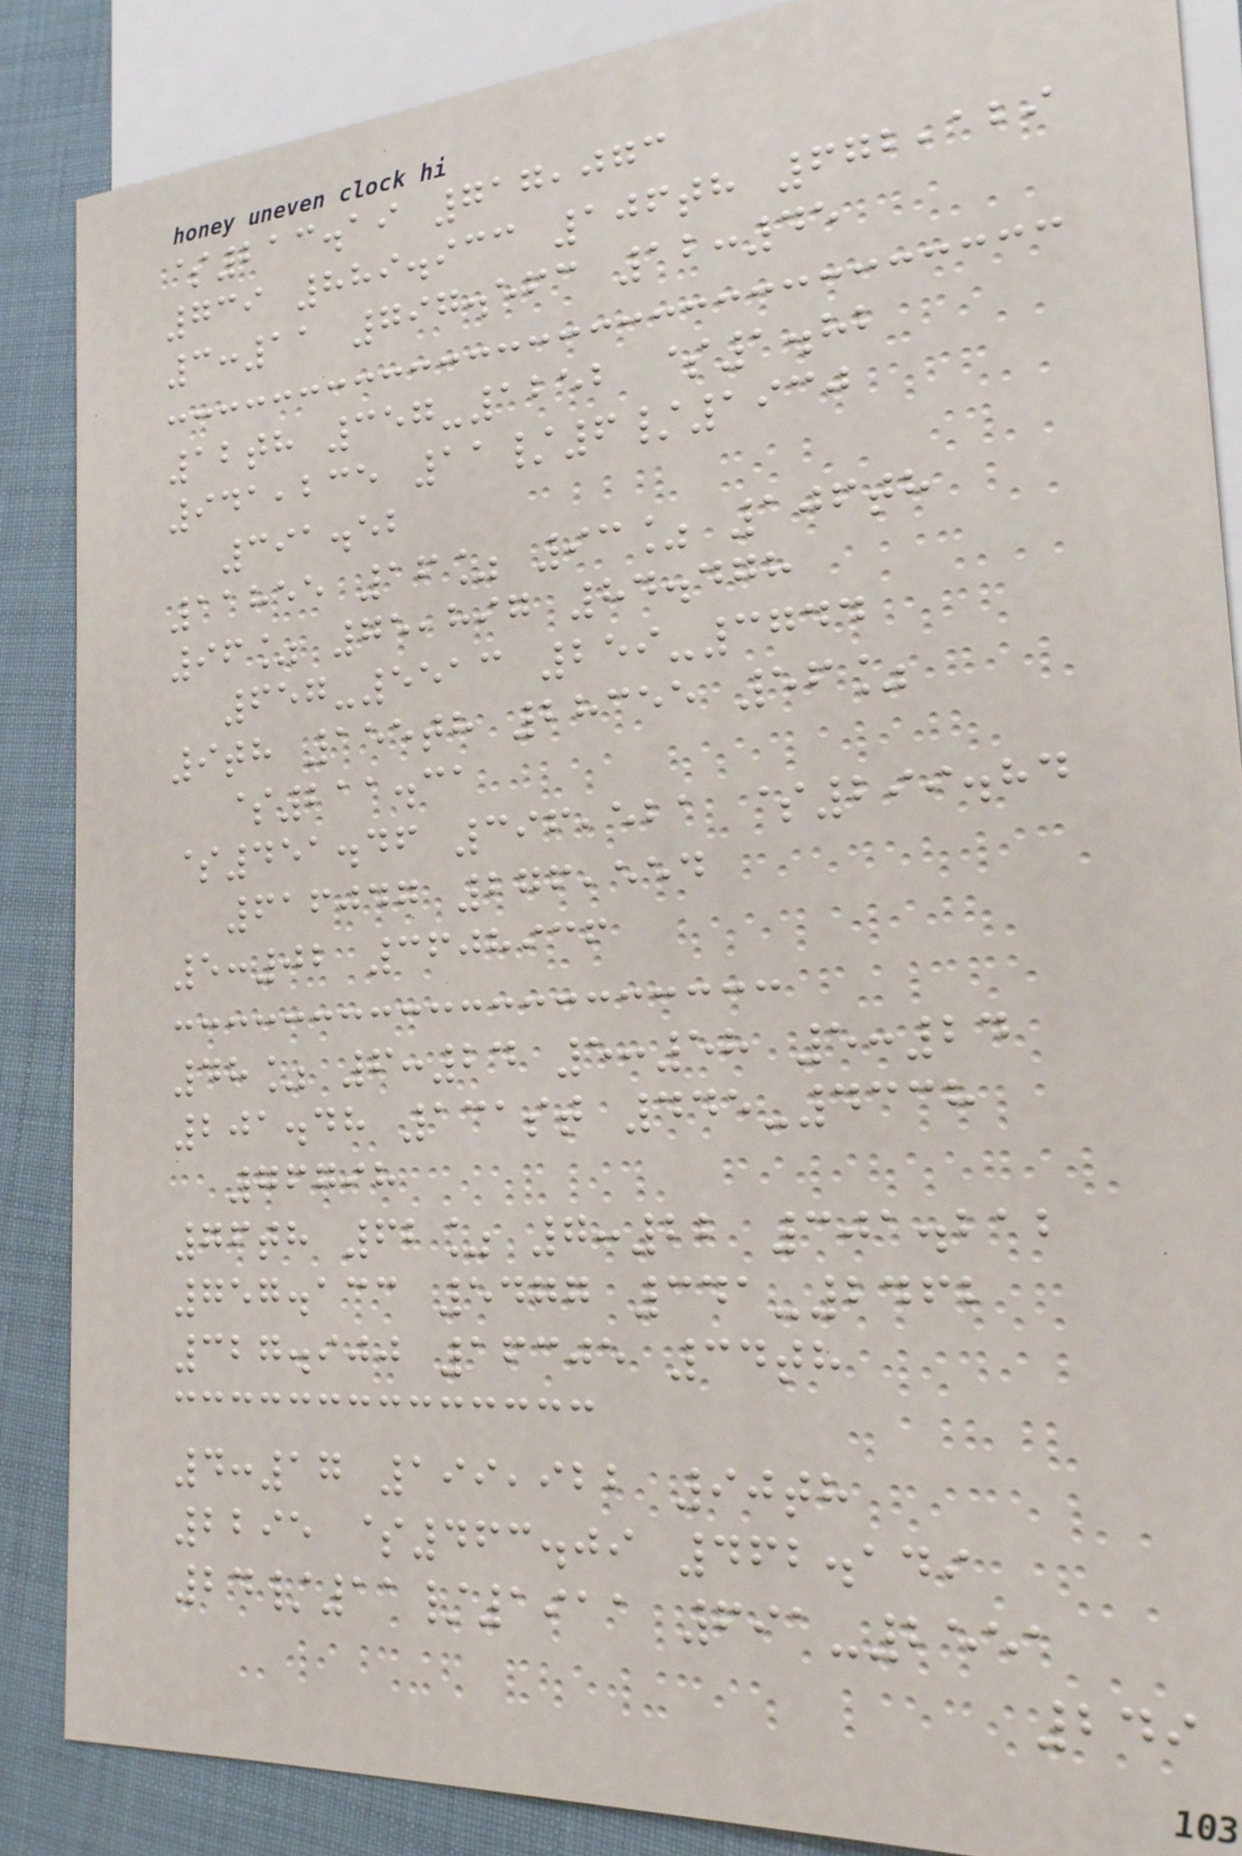$213.19 717,073
739 889.933 106th 672,129
3:11 797.563 12:45
12th 357-1252 $1.82
941,235 11/6/1930
391.52
11855 16% 93% 106th
96% 75,897 84.478
657-5513 259-3744
9th 155th 28355 56%
$211.31
$451.46 396,521 $299.84
616047 276,554
5:02 3608936
48% 6:24 5:58 5:24
201.48 131st 445-4338
76798
76th 62% 7:22 301.212
757.133 5477 341-2462
327.900 16305 34th
4:17 199,922 90th
2295 $463.09 462.149
24/11/1911 691-2551
249
